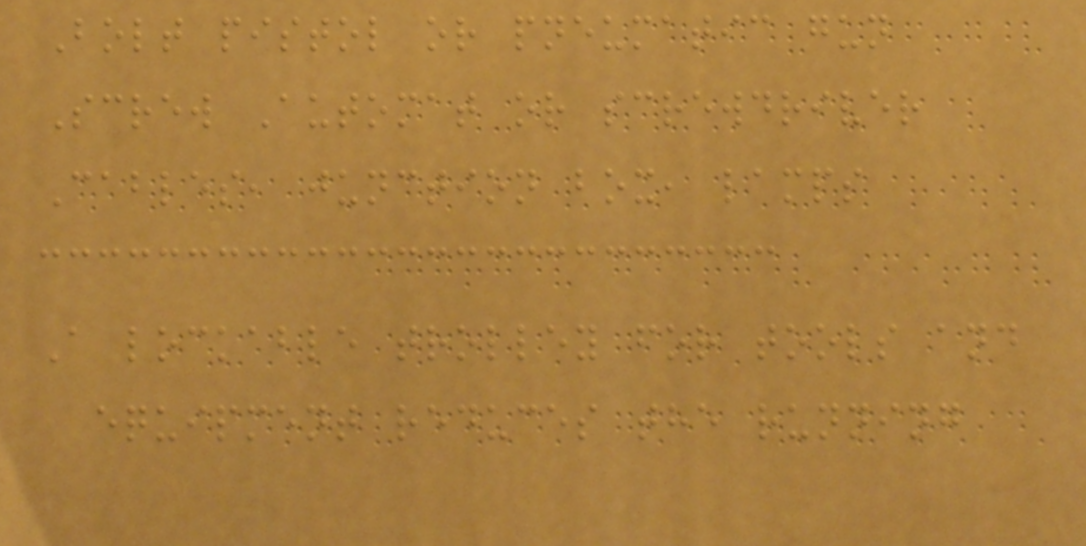Bolt pistol or pneumatic gun
Screw Automat or screwdriver
Cables, junction box, lamps
A lockable trolley for tools and
equipment reduces the running
